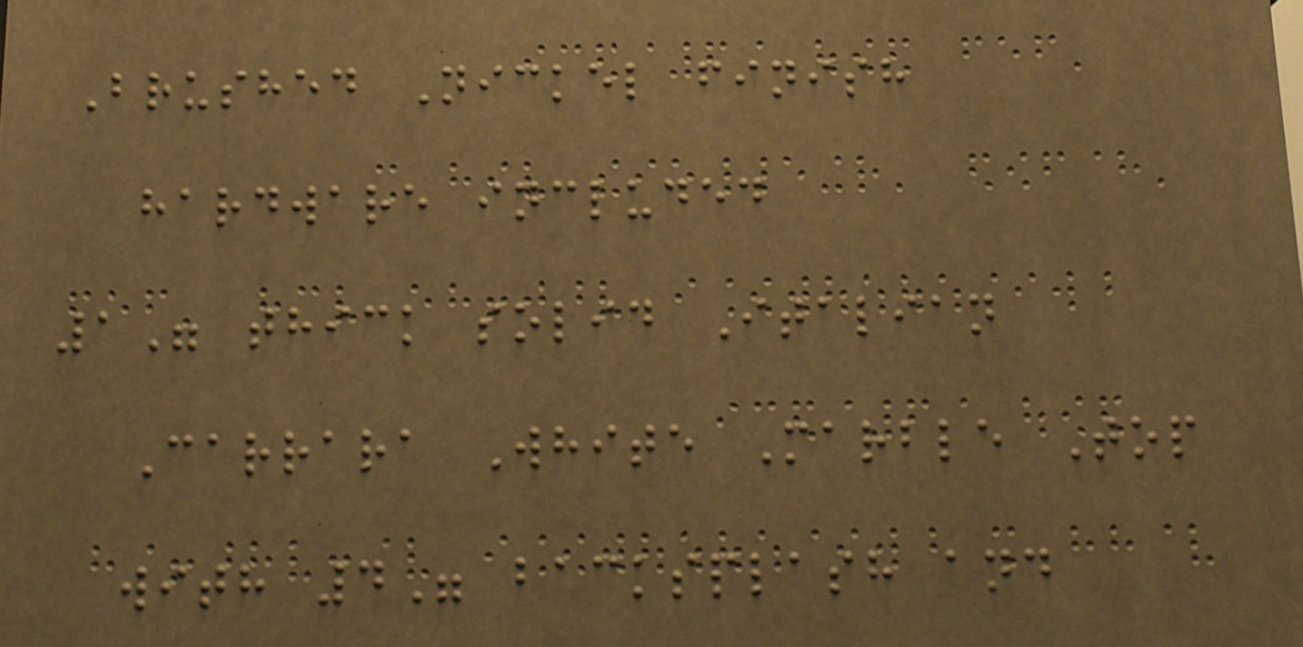Brushed Nickel finish
hardware included
1" thick solid Italian
Carrara White Marble Top
with 4" backsplash and
